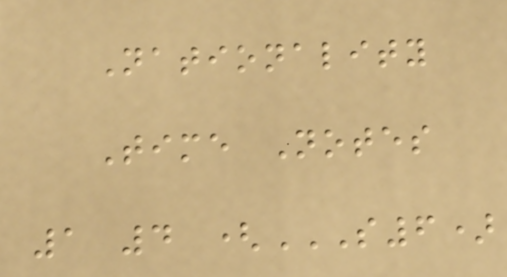Nationality
Time Notes
1 4 (S6)
